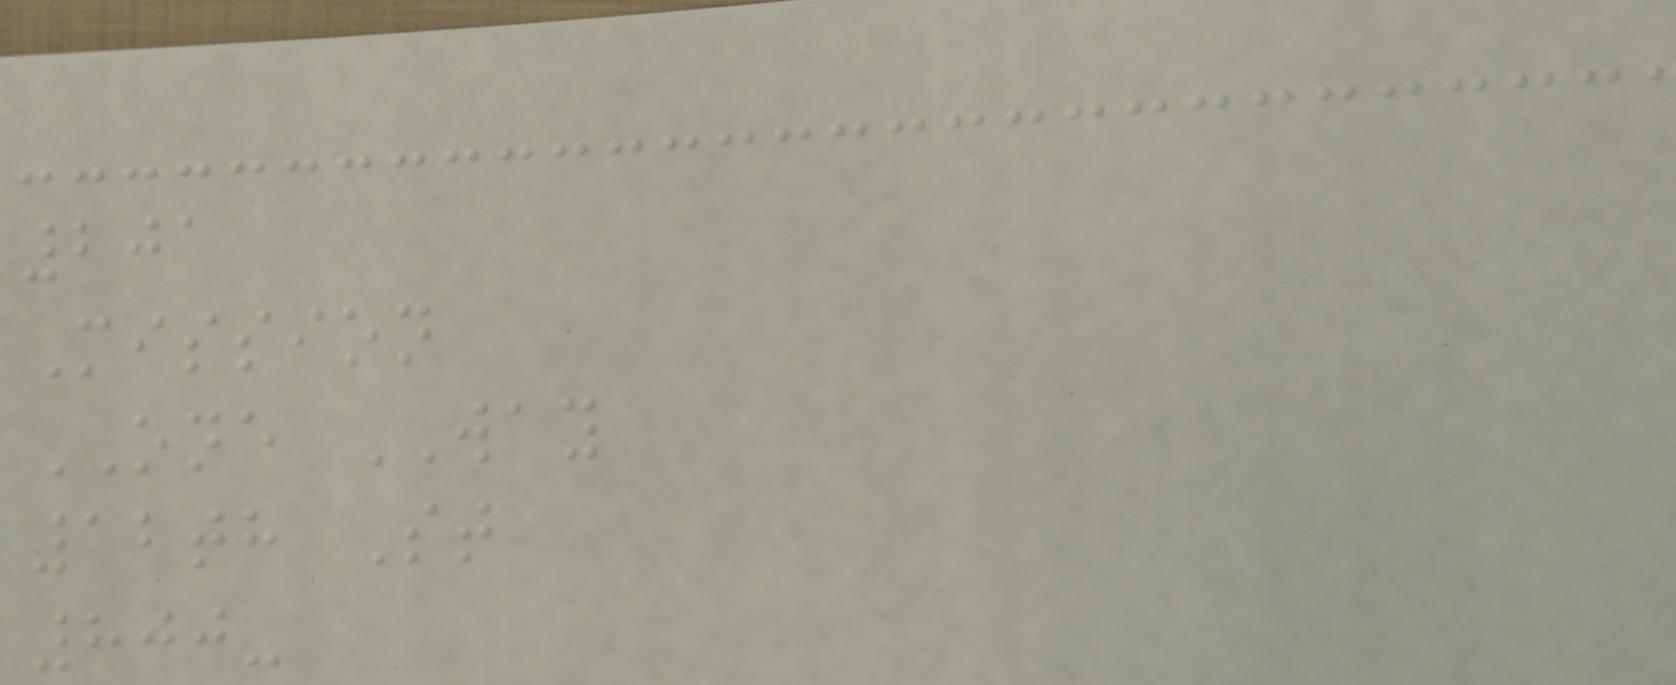201
Mission
ONE WAY
12th St
800-
